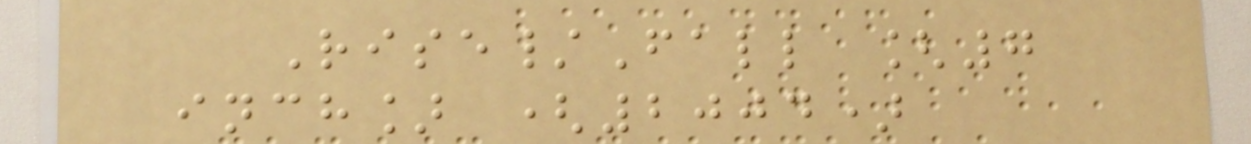Rise/Fall [7
inch] (2004)
